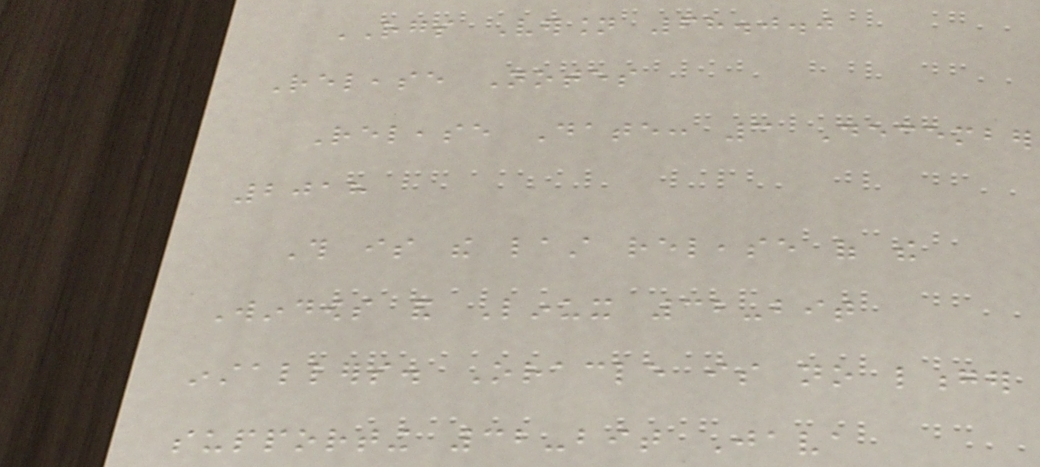RGS Version 68.0.0
Release Notes
Release Date: 3 December
2018
This is the last release of the
Windows and Linux 32-bit
installers. Oracle is no longer
supporting 32-bit Java
